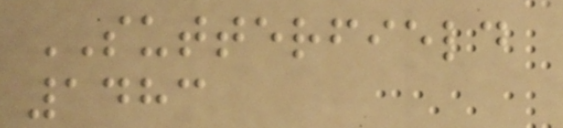SUTTERFIELD
1483
